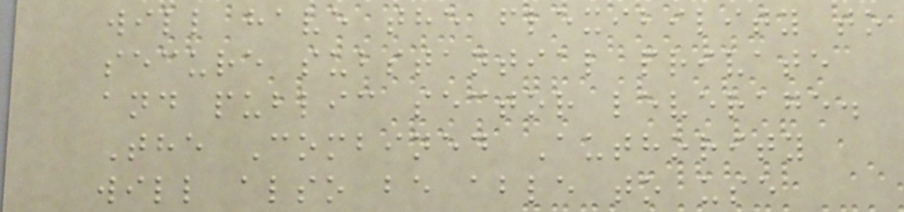will have the flexibility to
secure substantial private
and public sector leverage.
The Combined Authority
will also be able to use
